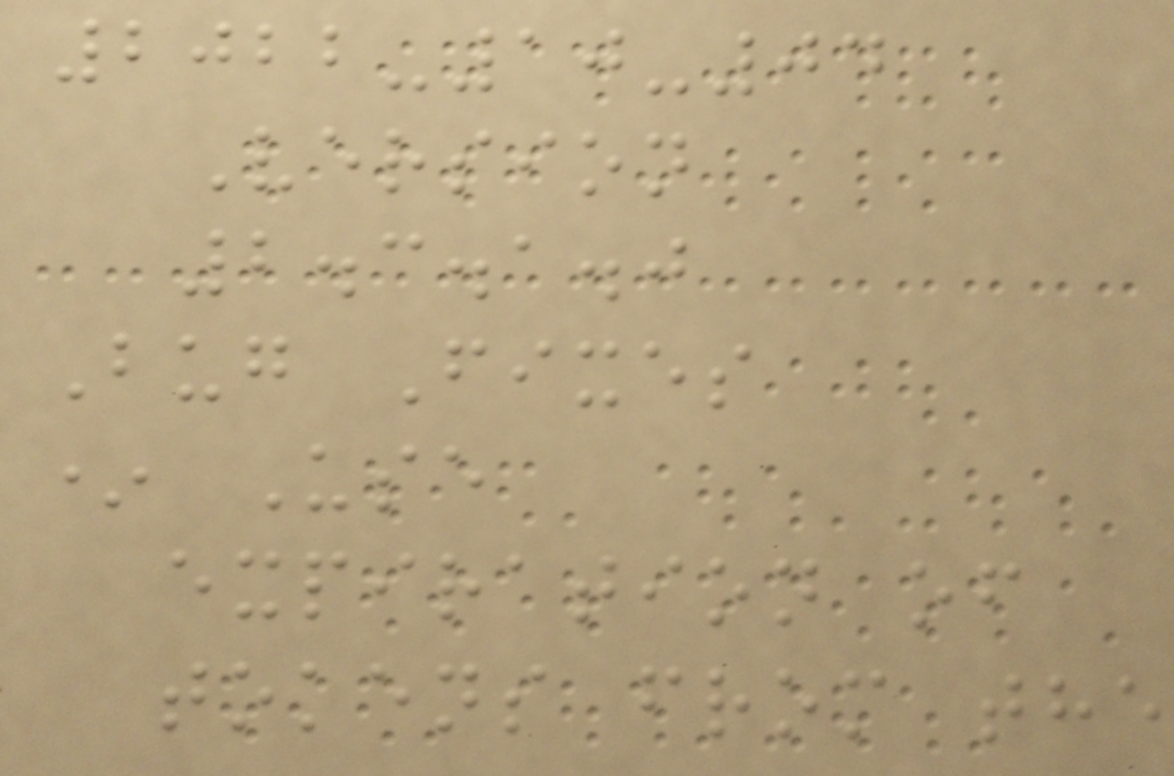2022-10-04
Version
2.3.1.0
Bug Fixes
* Use
expiration of
tokens from the
